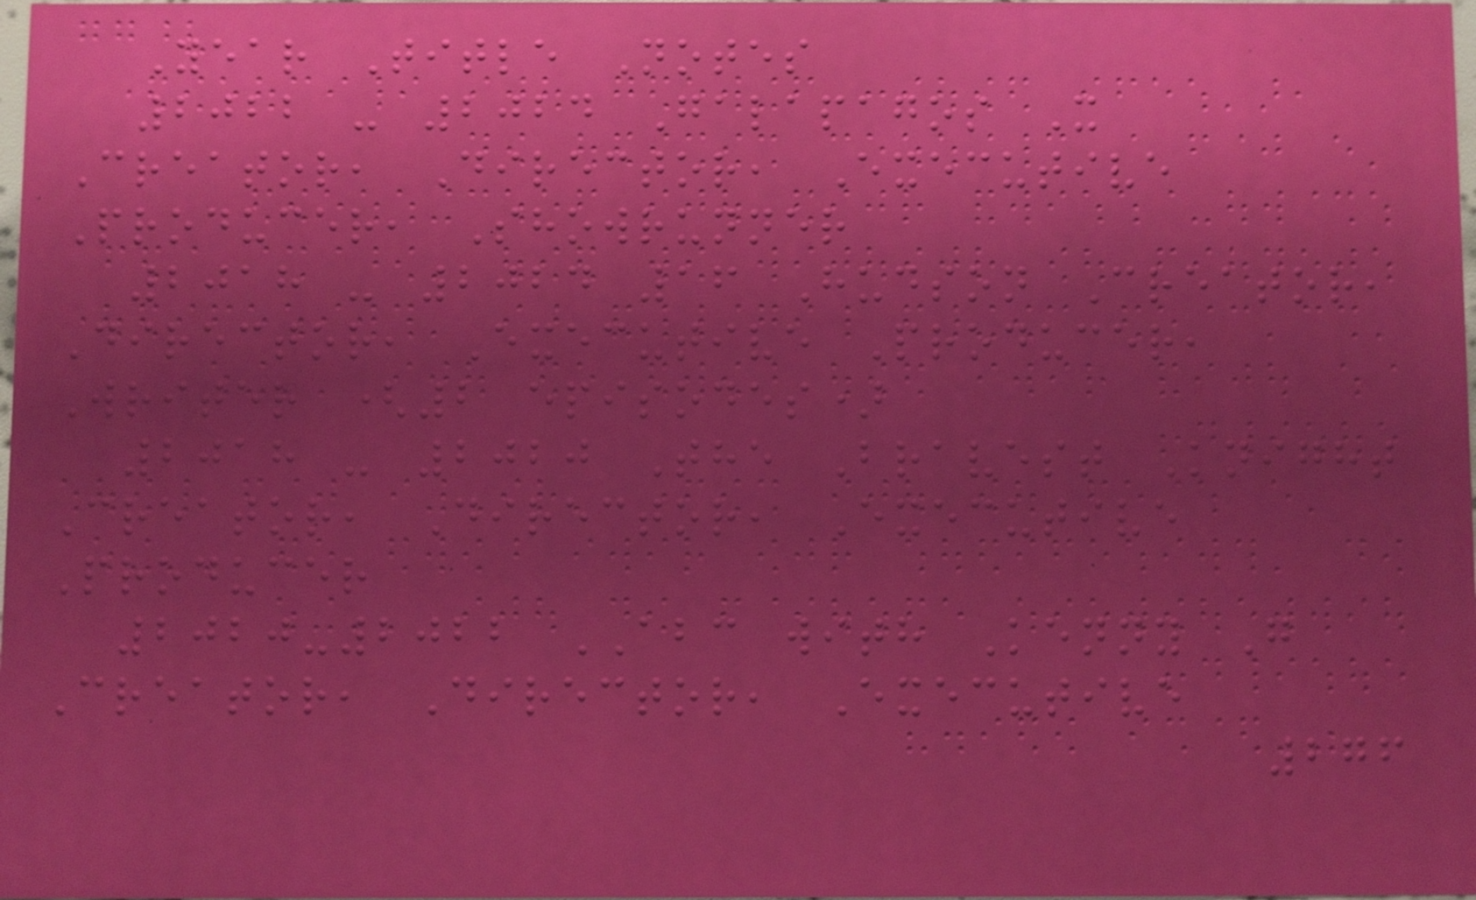Year Title Notes
2022 - 2024 Galapagos X
Creator, Director, Executive
Producer, Showrunner
2018 - 2024 16 Hudson Creator,
Director, Executive Producer,
Writer (2 episodes)
2018 - 2020 The Bravest Knight
Creator, Director, Executive
Producer
2020-2022 ABC with Kenny G
Creator, Director, Executive
276
